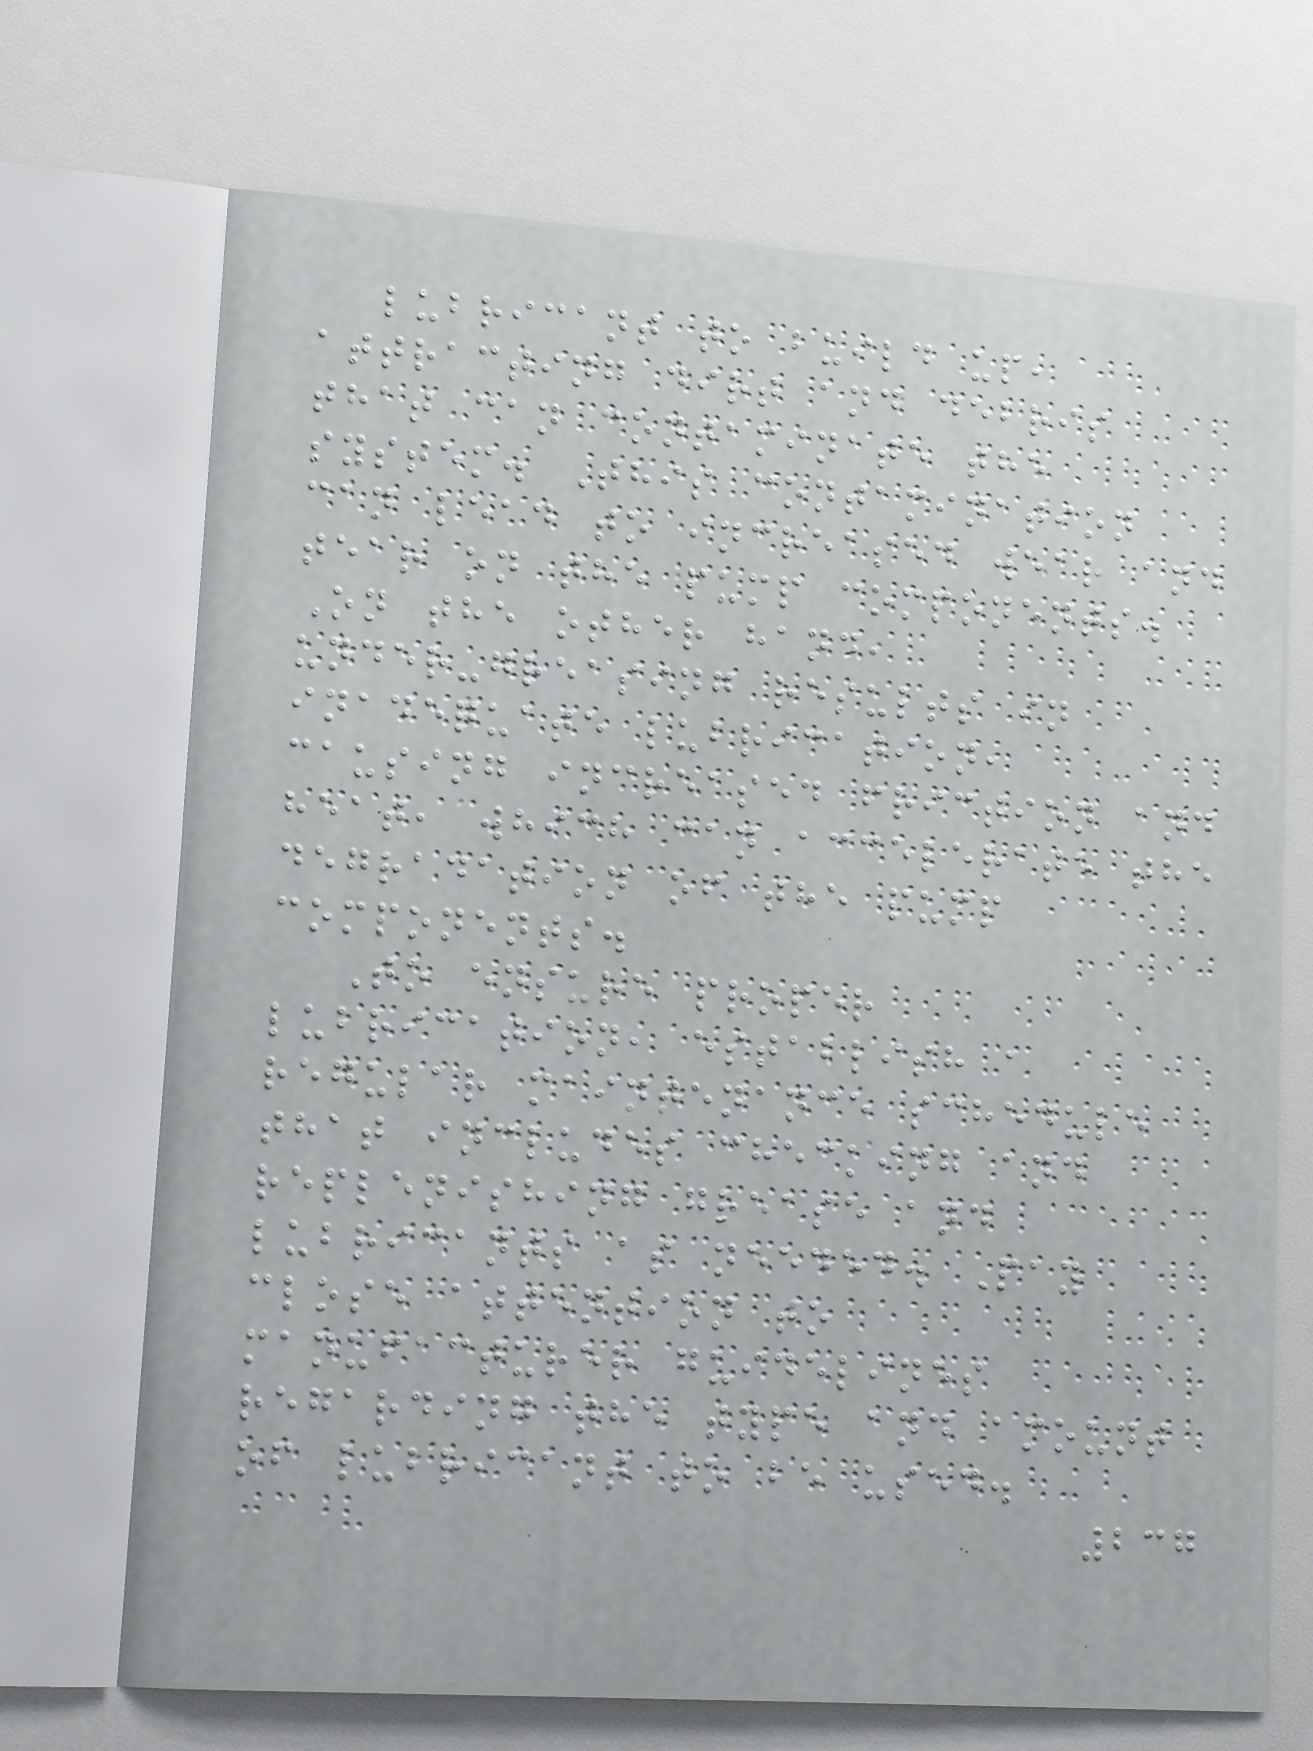lubricant to build up,
attracting dirt and debris
that can contaminate the
system. This contamination
can lead to increased wear and
tear on the pump components.
On the other hand,
under-greasing results in
inadequate lubrication,
causing increased friction and
heat, which can accelerate the
degradation of the pump
components.
To ensure proper
lubrication, establish a
regular maintenance schedule
that includes checking and
replenishing grease and
lubricants as needed. Pay
close attention to
manufacturer guidelines
regarding the type and amount
of lubricant to be used.
237
